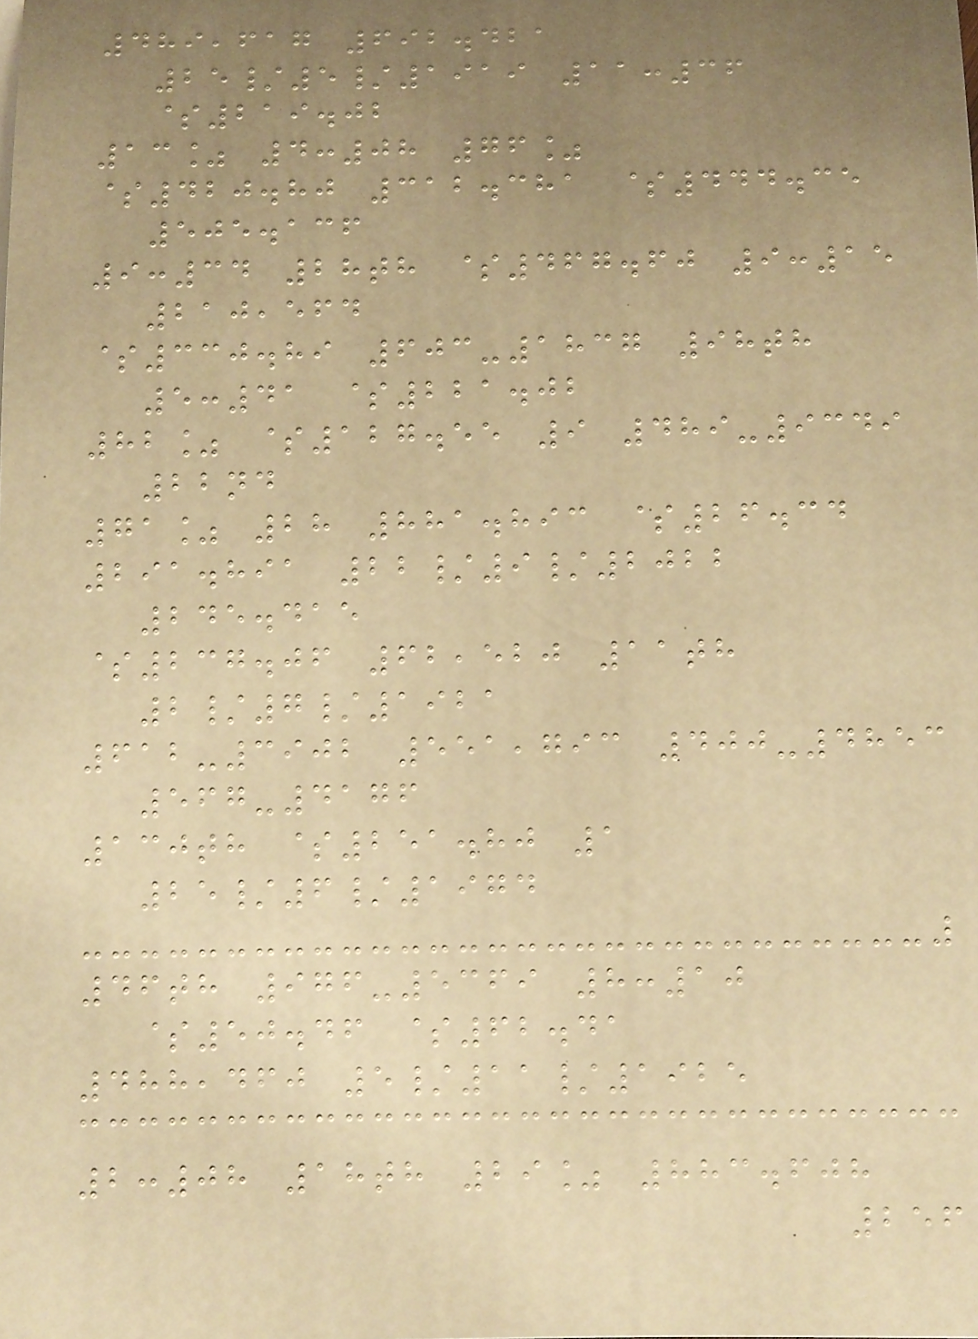489,617 692.421
25/5/1919 11:36
$219.02
13% 4:08 76%
$420.80 312.381 $444.35
505.136
9:34 28th $467.60 9:15
210,564
$330.89 603-1837 98th
5:41 $221.02
82% $127.55 9 489-9349
22nd
71% 28 881.893 $26.34
291.891 22/9/2022
245.415
$237.06 62,520 11th
2/7/1921
612-3902 551,793 400-4853
567-4176
130th $251.80 1
25/6/1974
46th 976-5369 8:10
$50.46 $62.41
488,460 5/11/1925
2:08 18th 29% 883.608
256
